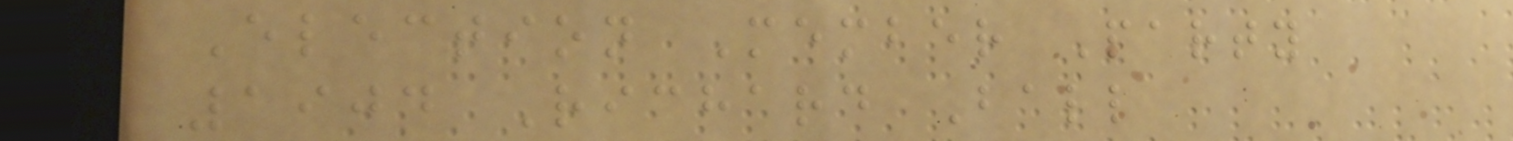Election Member Party
1904 Richard Ball
